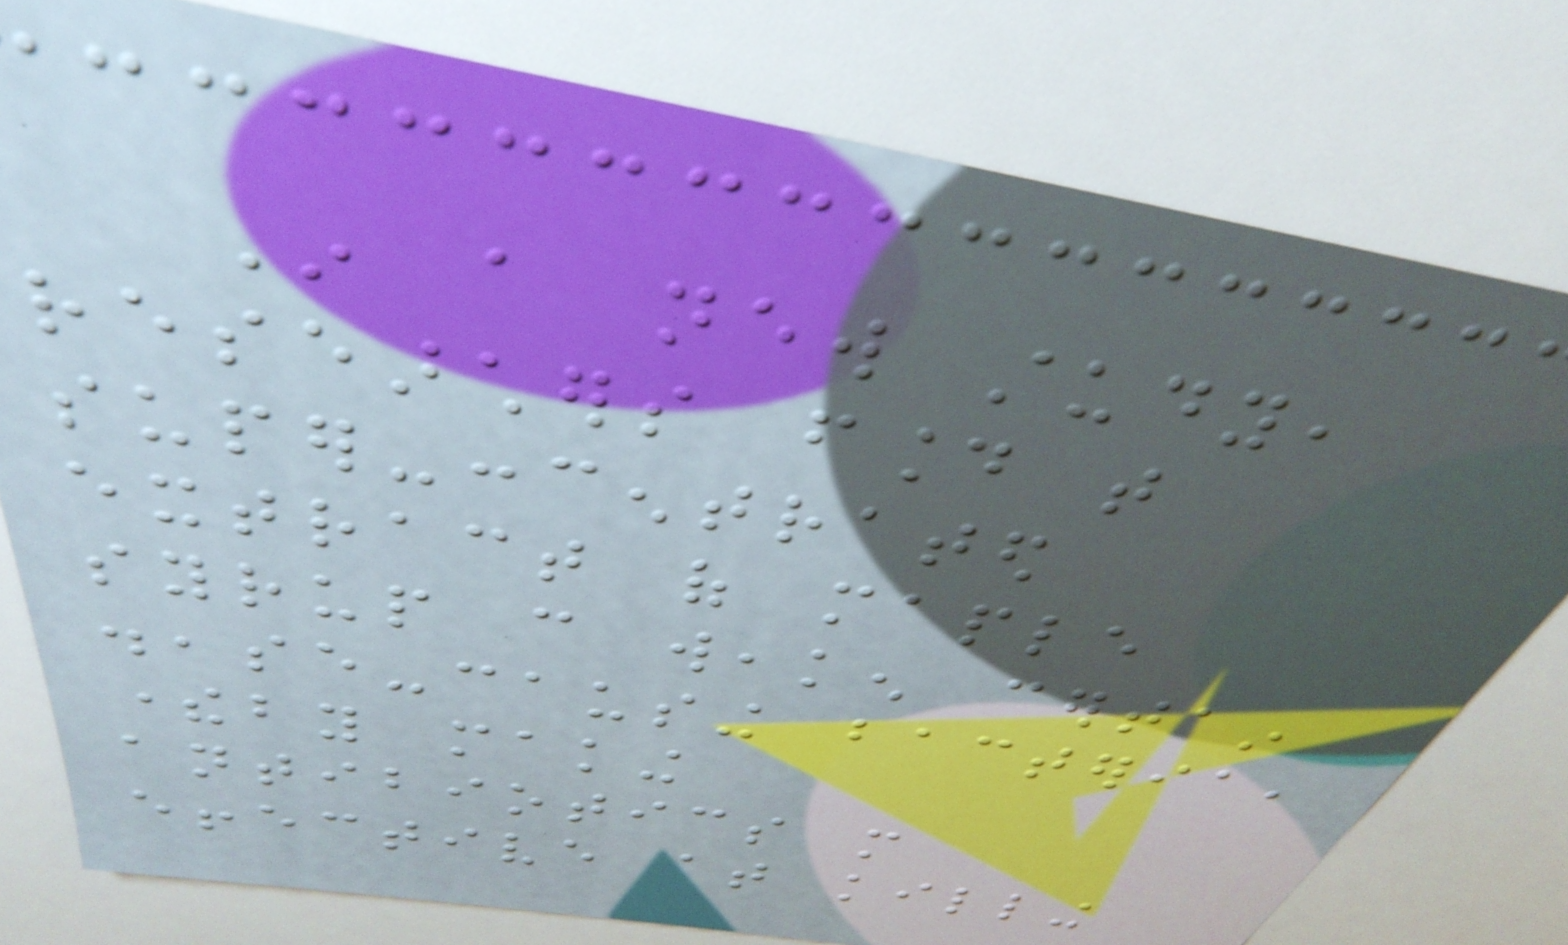In a new study,
researchers found that
super-concentrated
extract of maple
syrup can weaken certain
disease-causing bacteria,
thereby making
antibiotics more
effective at killing
